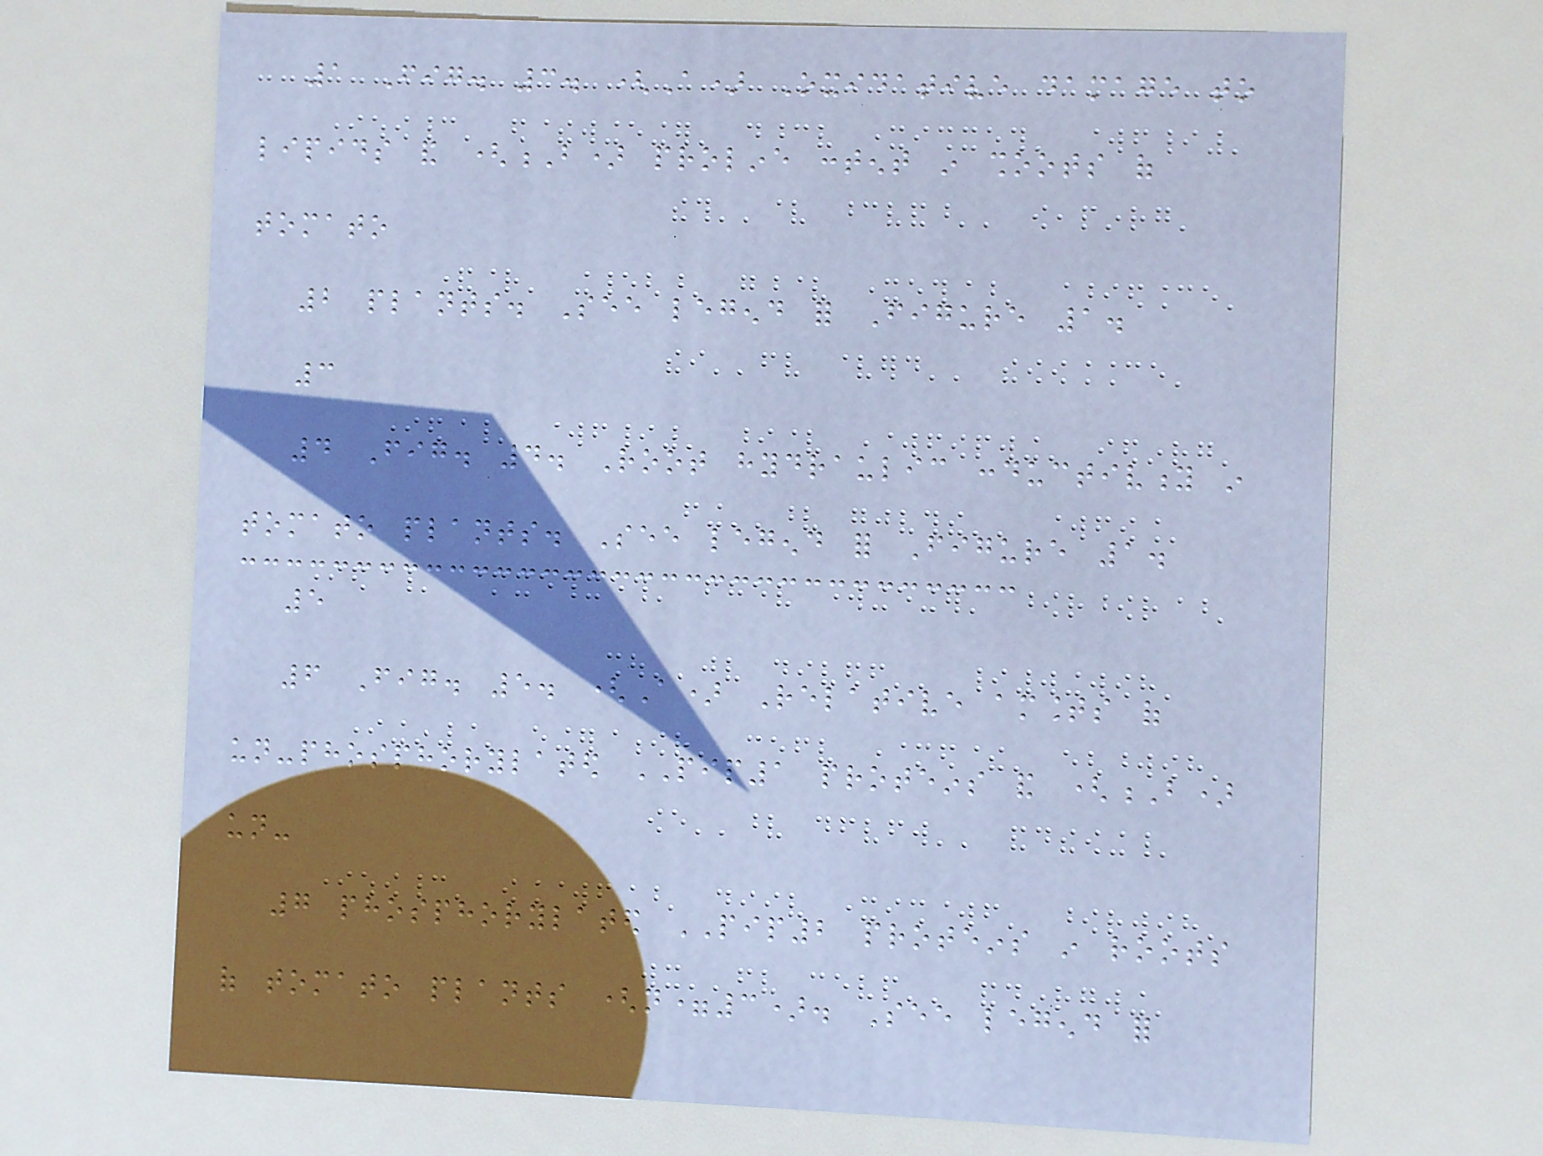1 Fig. 3. (A) Oxidative damage to
lipids and (B) proline content in shoots of
tomato
2 plants. See legend for Figure 1.
3
4 Fig. 4. Root hydraulic conductivity in
tomato plants. See legend for Figure 1.
5
6 Fig. 5. (A) Relative amounts of
un-phosphorylated PIP1 proteins and (B)
un-
7 phosphorylated PIP2 proteins in roots
of tomato plants (n=3). See legend for
